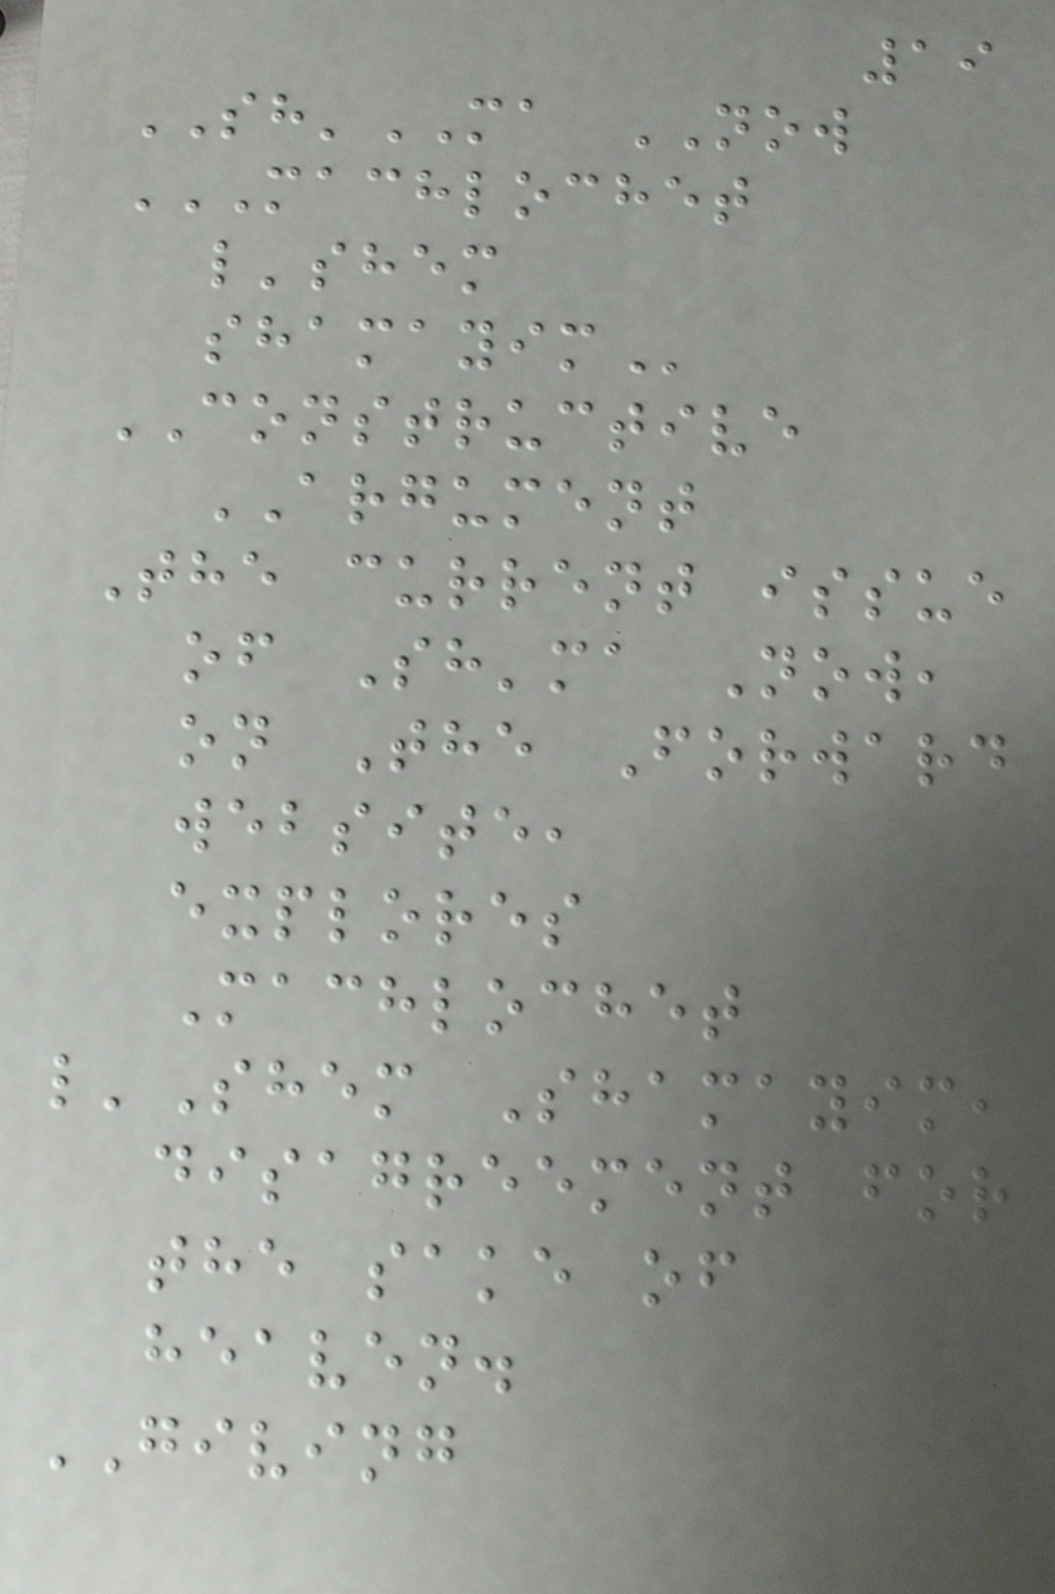19
SH'MA NOW
MACHLOCHET
L'SHEM
SHAMAYIM
CONSTRUCTIVE
ARGUMENT
The current issue
of Sh'ma Now,
on The Forward
website,
explores
Machlochet
l'Shem Shamayim,
disagreement for
the sake of
heaven.
GIVING
